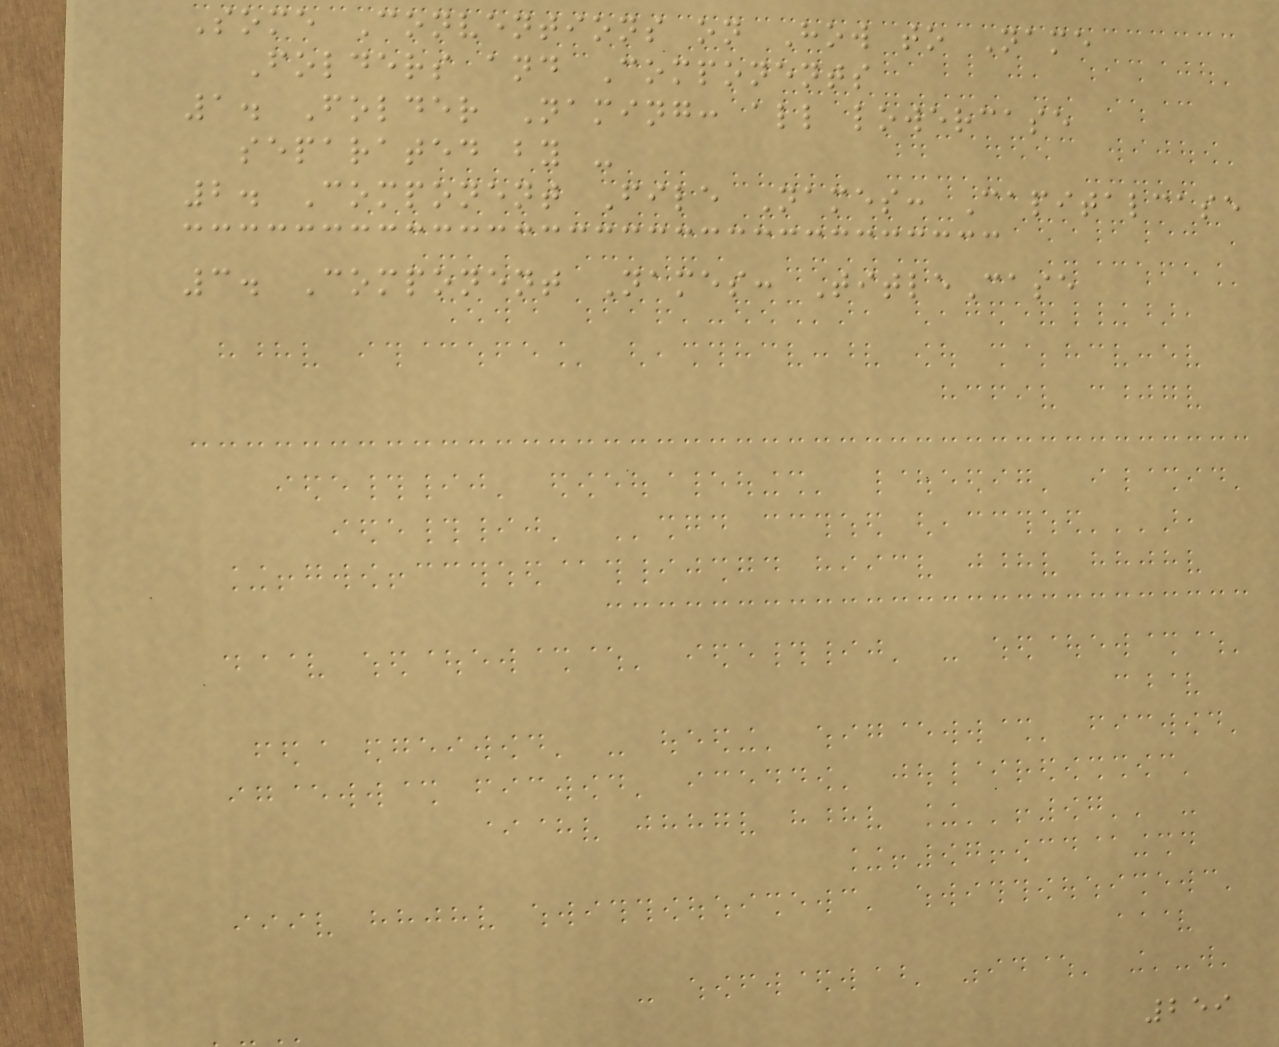Some Conventions on How to Name
Folders and Components
1. Folder Naming: all lowercase
separated by -
2. Component File Names: Capitalcase
3. Component Names: TitleCase
259
